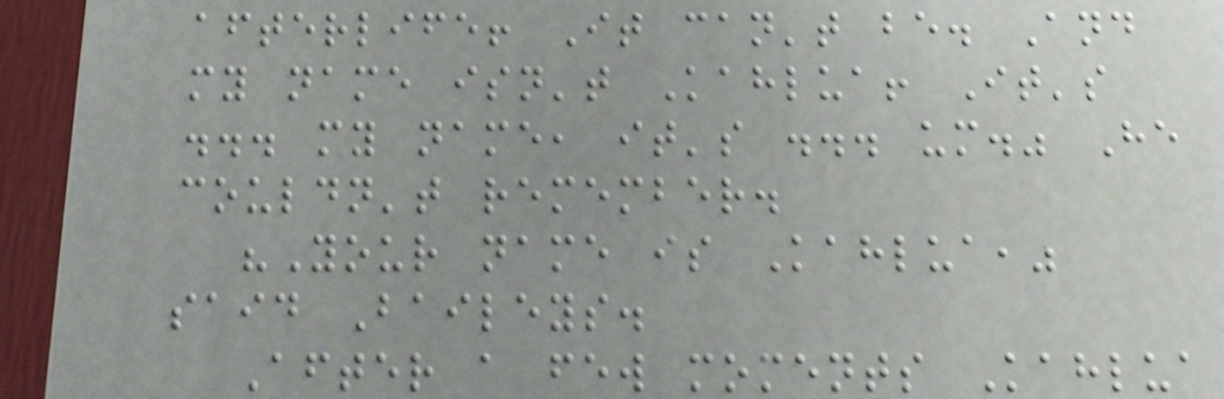afterlife! It can't be. And
my name isn't Kahlua! It's
... my name, it's ... um." He
couldn't remember.
"Your name is Kahlua,"
said Baileys.
After a few moments Kahlua
